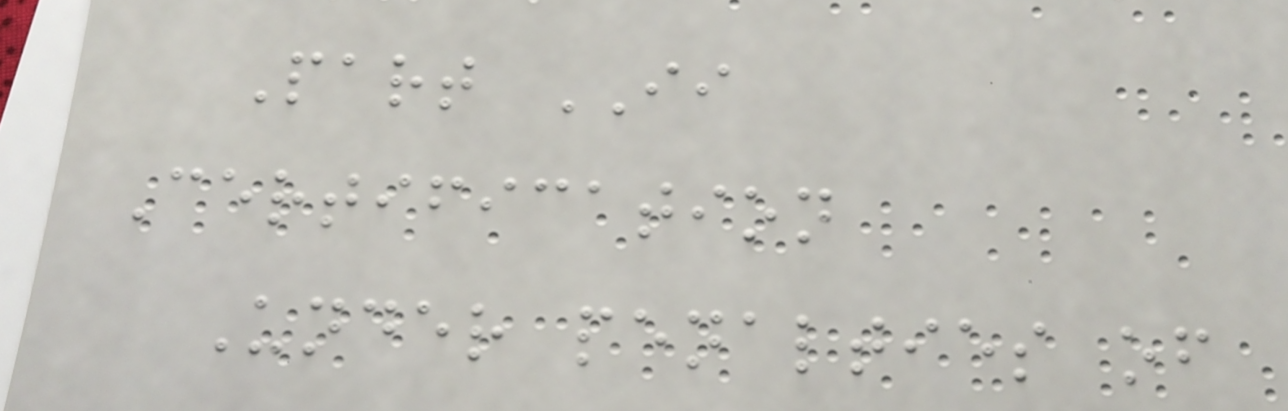Part II
Certification
Under penalties of
